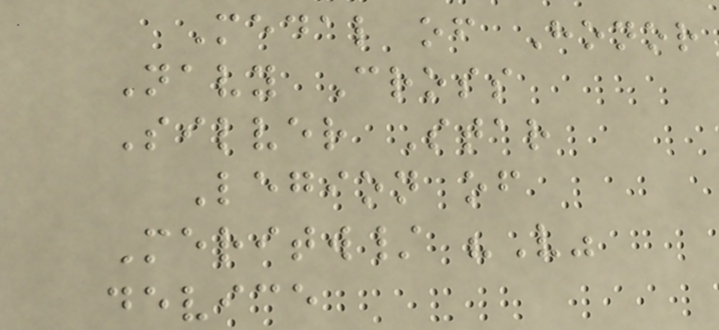Medal of Honor
Navy Cross
Silver Star
Legion of
Meritw/ "V"
device
